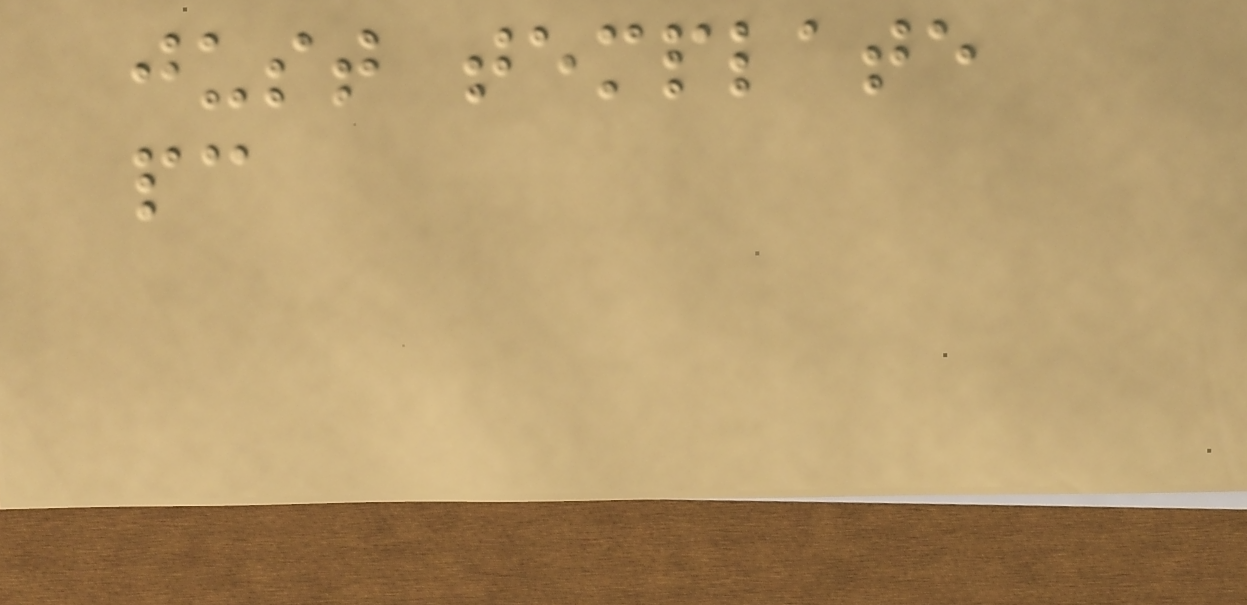just template
pc
